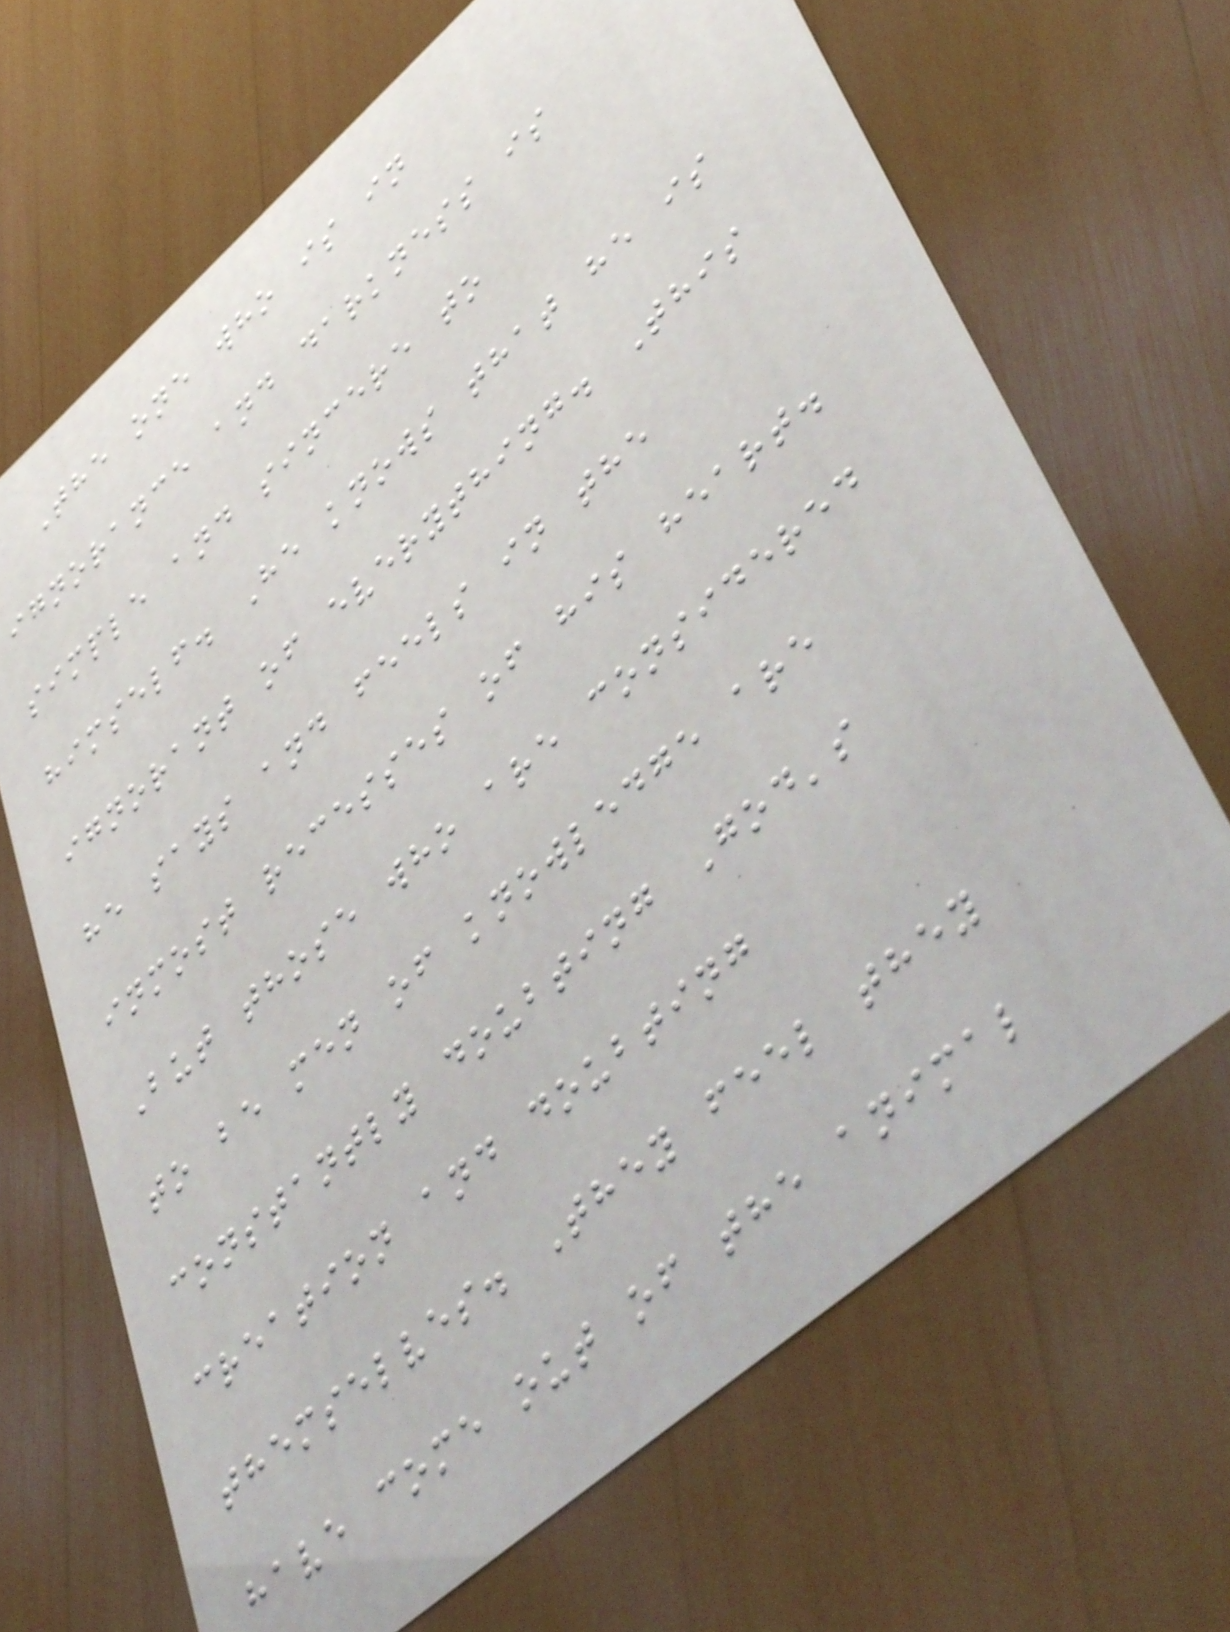The one who is in
ignorance and darkness is
simple and sincere to
himself. He knows that he is
ignorant of everything. This
he says and feels in the
inmost recesses of his heart.
But those who are considered
to be men of knowledge are
constantly doubting God's
creation and doubting
themselves. They feel they
have come out of the animal
